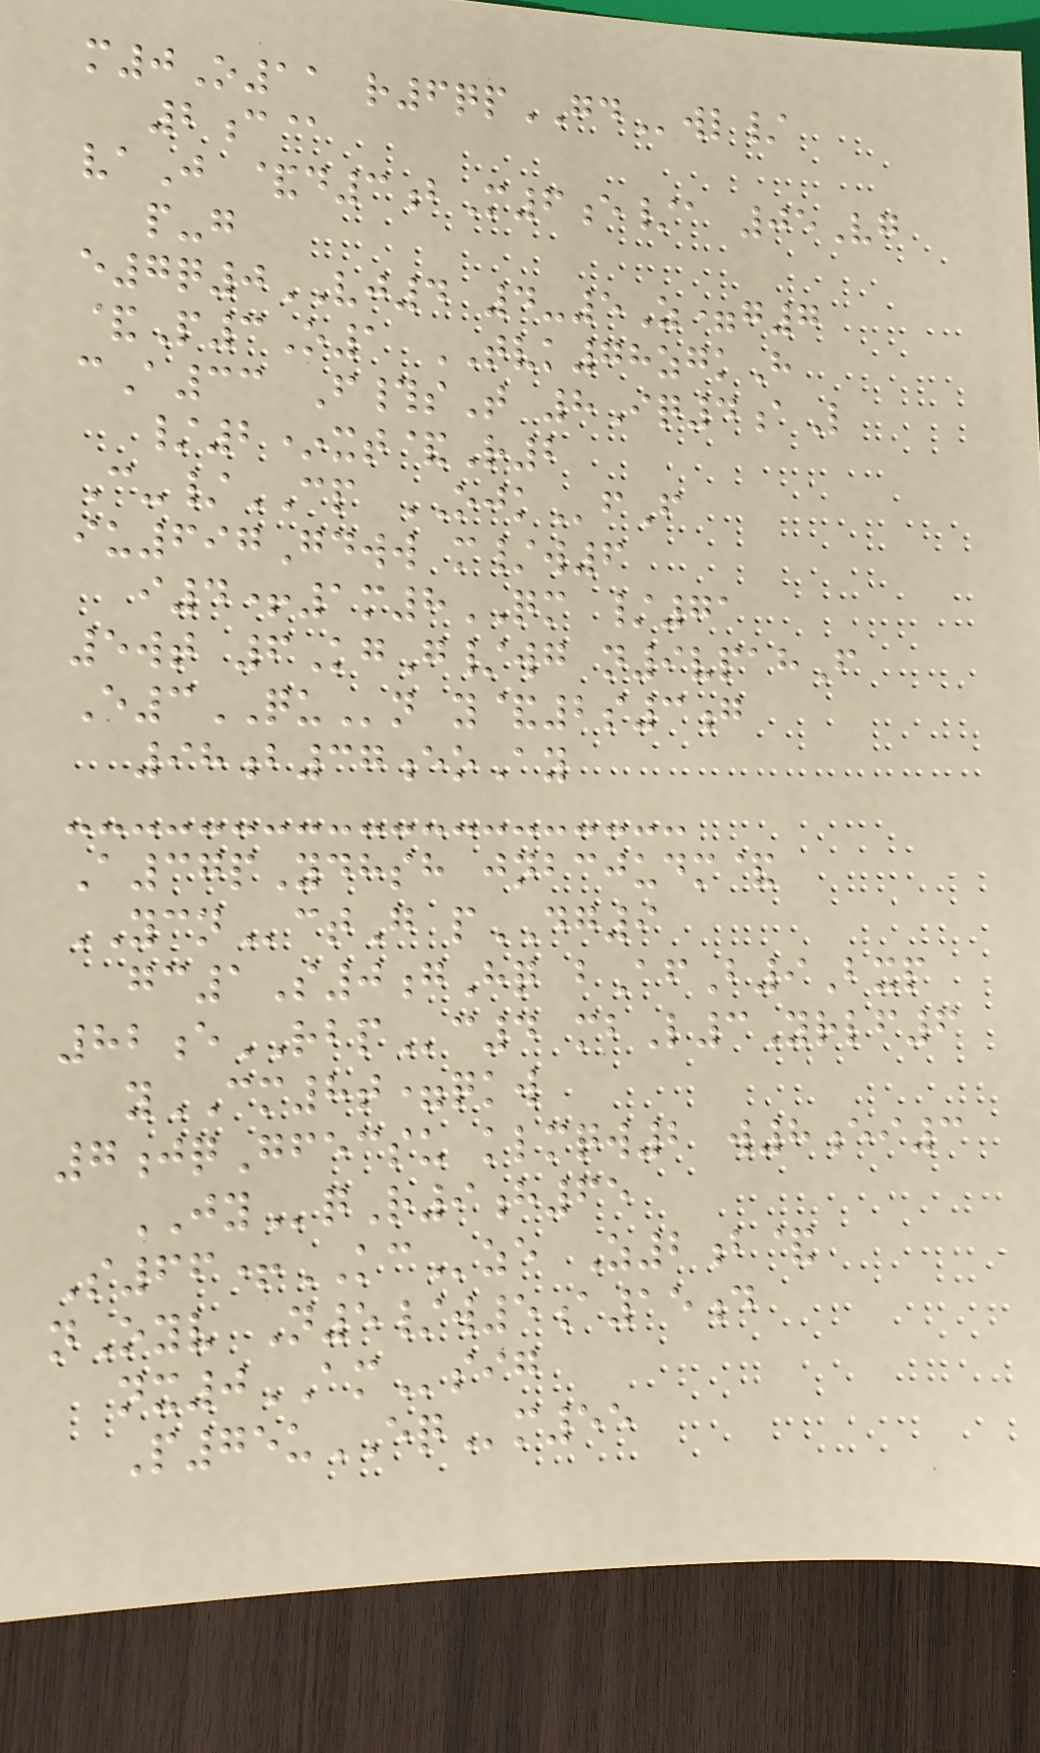m0O11 r6qpGDwl/
2c@
vaJ &d3bM6e/a 05Vg
p-g
e7q0VJ4 4-5Z=g7
&P3O1 TVK78zgkH
cA33 F#sT 8Iq4aL
/2*xt&R2
C-/CP OJKfF
iu697Gdww m/w6
i4+1m8QM /71
5wt 6KgG/wg n9vpahF
E3QUn y&2s3g
98b37eoAy
A37pYdhsh jnbcjudm&
YCNctG pDG9
gc1S0gHq bAfB9Bxp
82eRBPc4 mbL3Yrlf6
yCM8t=qkw
7jqGfecsu klmqw2 w8ei3
JYqR9h65
S66+KCze Z2b&
nOyv N5/w5a15d
nx0AMsig
P75uEQm55
